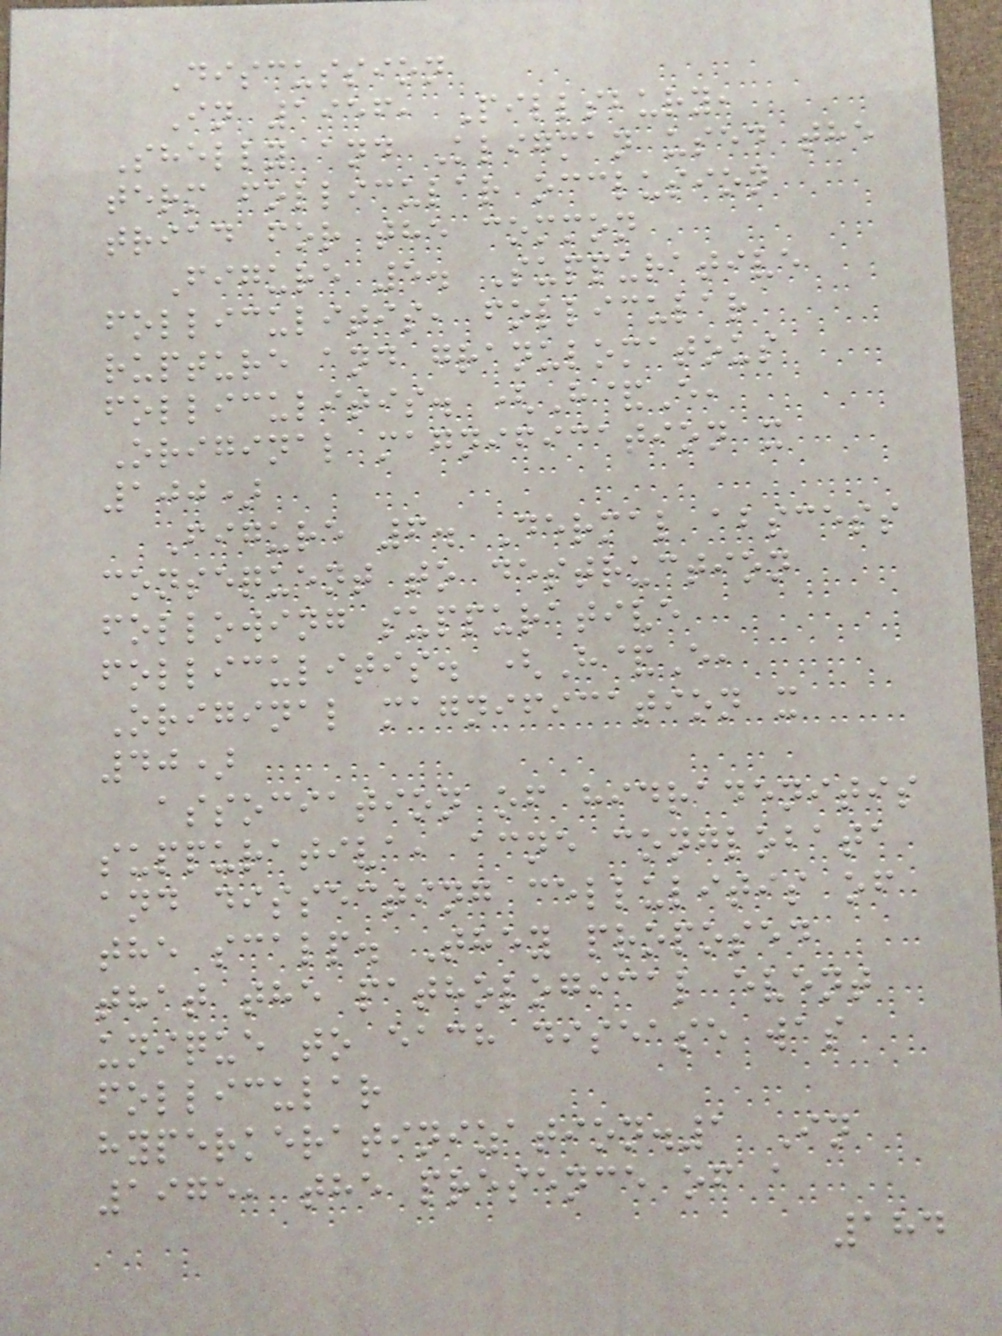Discussion
In 1956, Pillsbury,
Shelly and Kligman used the
term follicular occlusion
triad for the common
Figure 5. Suppurative
folliculitis, follicular
rupture and granulomatous
folliculitis. (H&E,
Original magnification x
100)
Figure 6. Dermal abscess
consequent to destruction
following suppurative
folliculitis. (H&E,
Original magnification x
40)
association of hidradenitis
suppurativa, acne conglobata
and dissecting cellulitis of
the scalp. They proposed
that the pathological event
unique to each disease was
follicular
hyperkeratinization.1 In
1975, the presence of a
184
